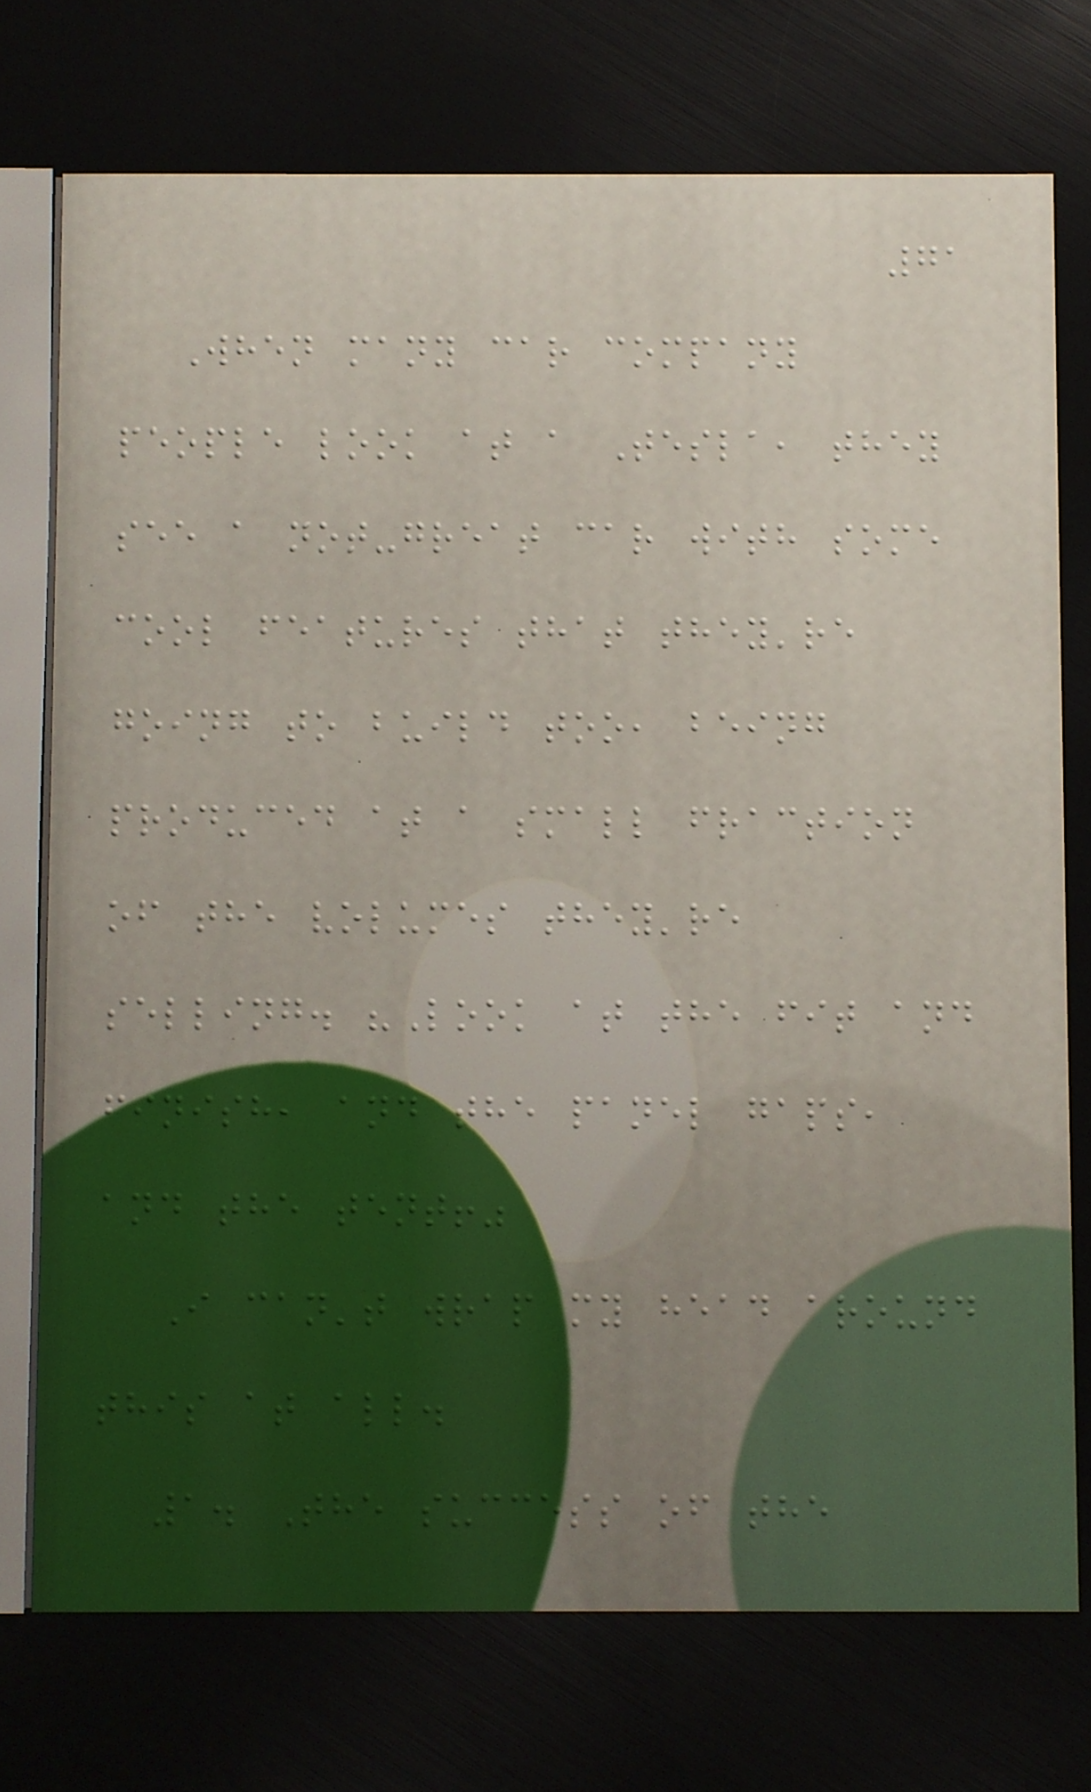71
When many car company
people look at a Tesla, they
see a not-great car with some
cool features that they're
going to build too, being
produced at a small fraction
of the volumes they're
selling. "Look at the fit and
finish, and the panel gaps,
and the tent!"
I can't wrap my head around
this at all.
1. The success of the
